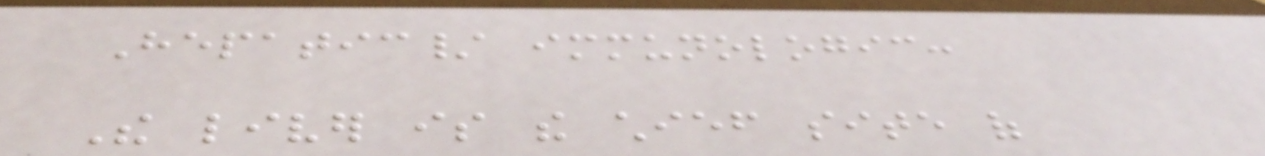Hepatic/ immunologic:
The liver is the chief site of
